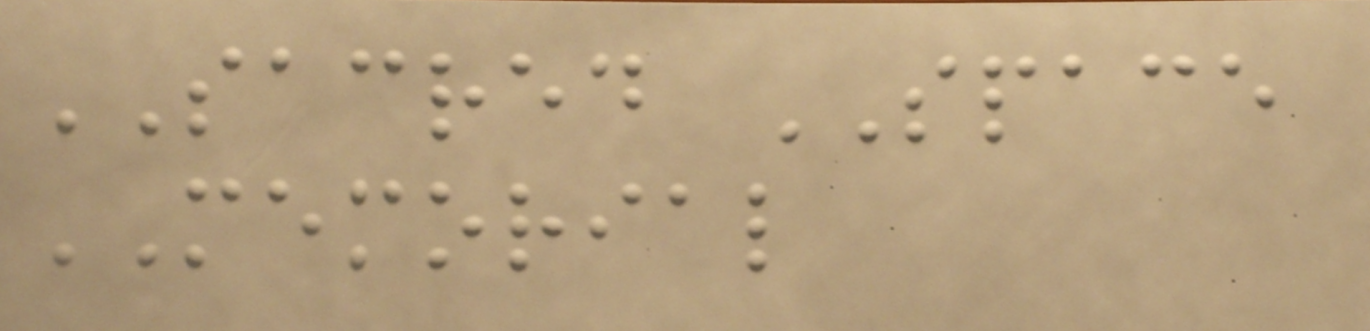SACRED SPACE
MEMORIAL
